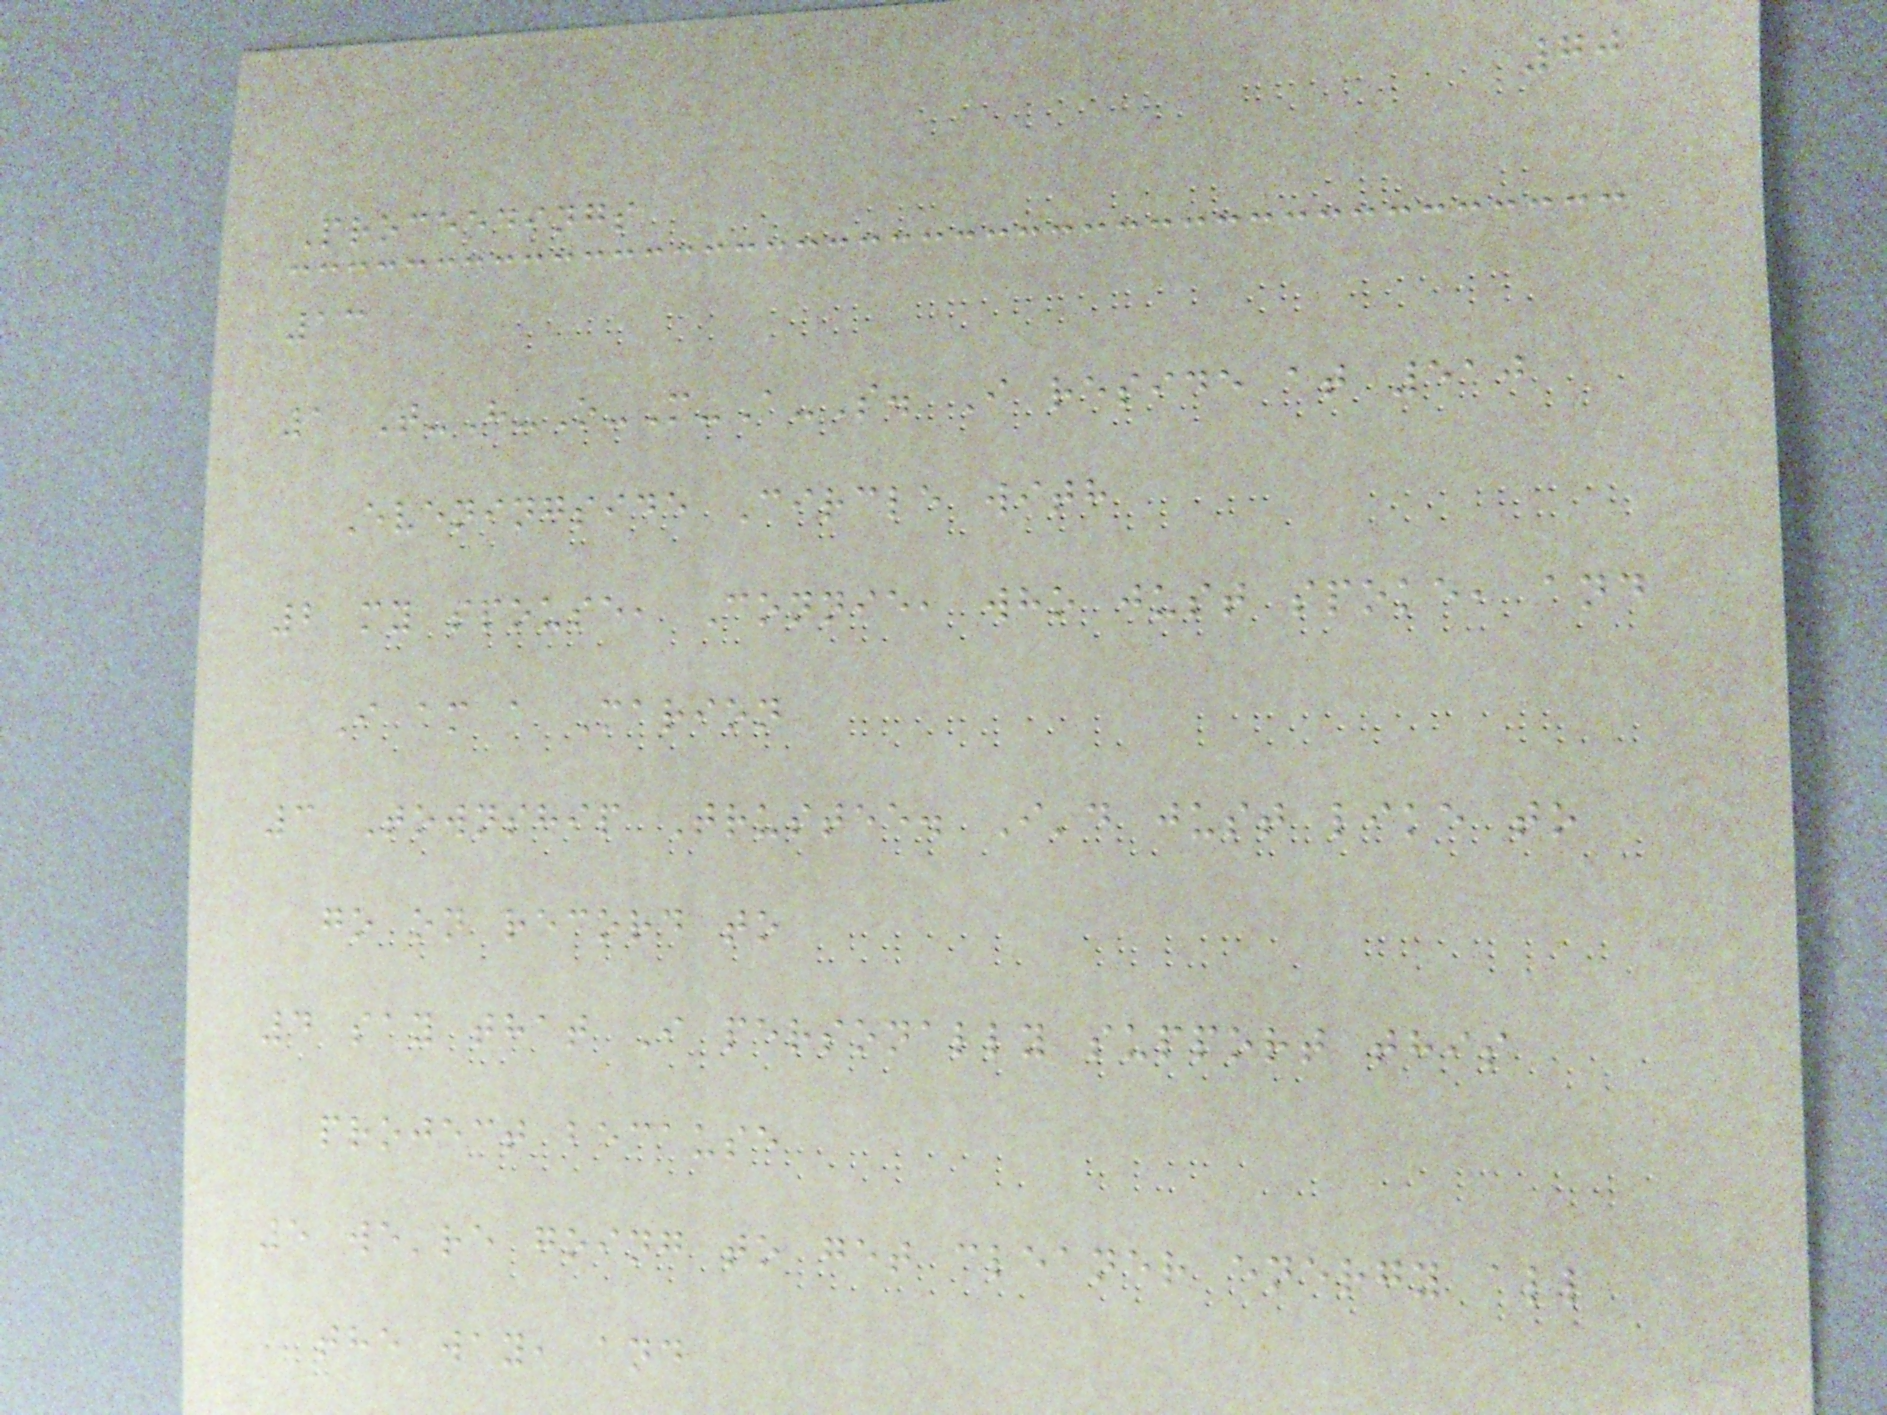70
Proceedings
13
1 T-H-O-M-A-S. I reside at 510
Eveningside Circle with
2 my spouse, Connie, who just spoke, and
I am a Marion
3 Township Trustee. I'd just like to
go on record to
4 say that I personally support this
project because
5 we're going to get cleaner energy all
the way, and
